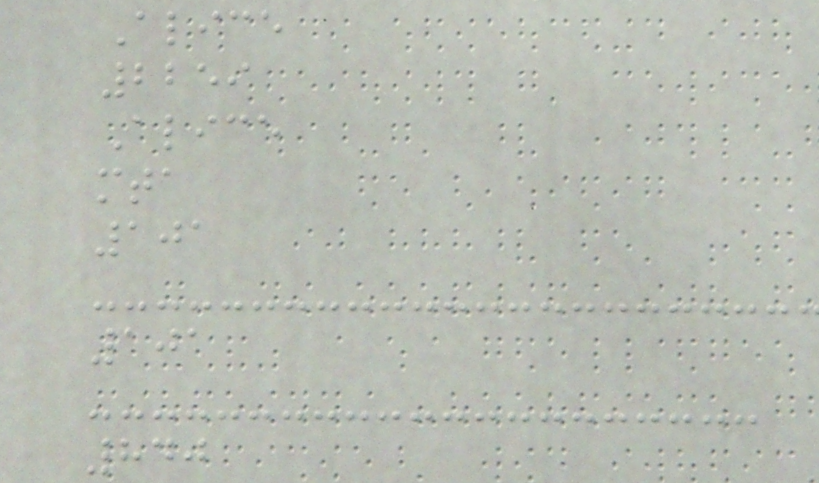Alice
2259
Alice
mta
101
101
840
